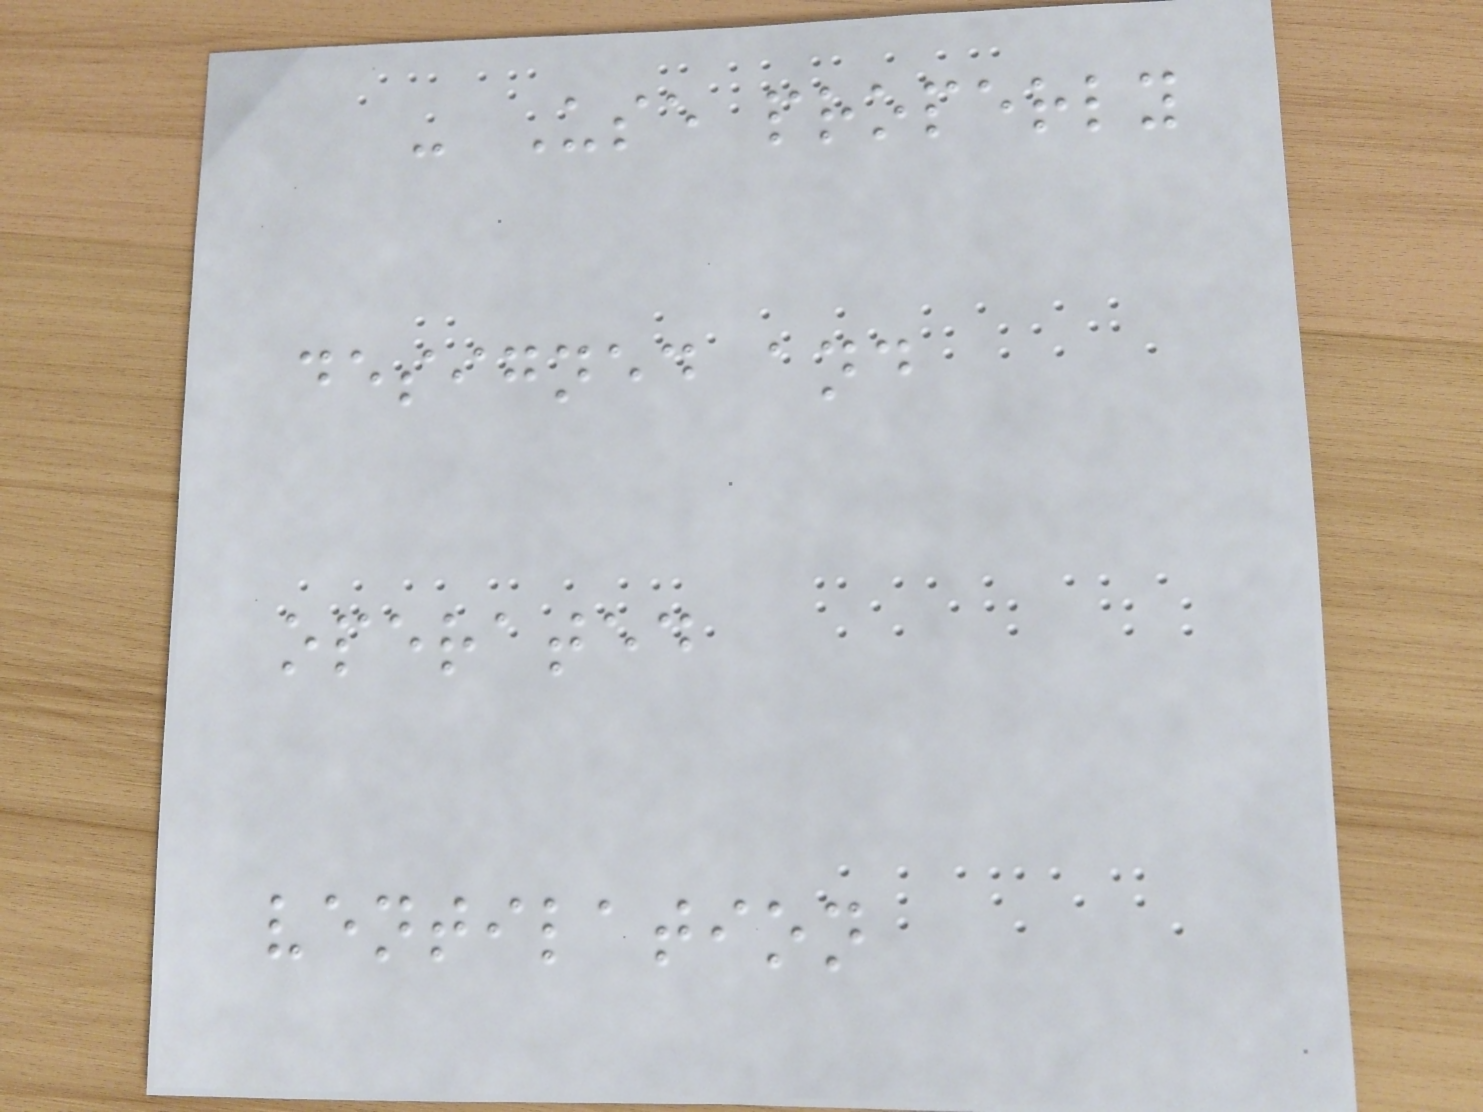- Use properly
designed and
operated
ventilation
